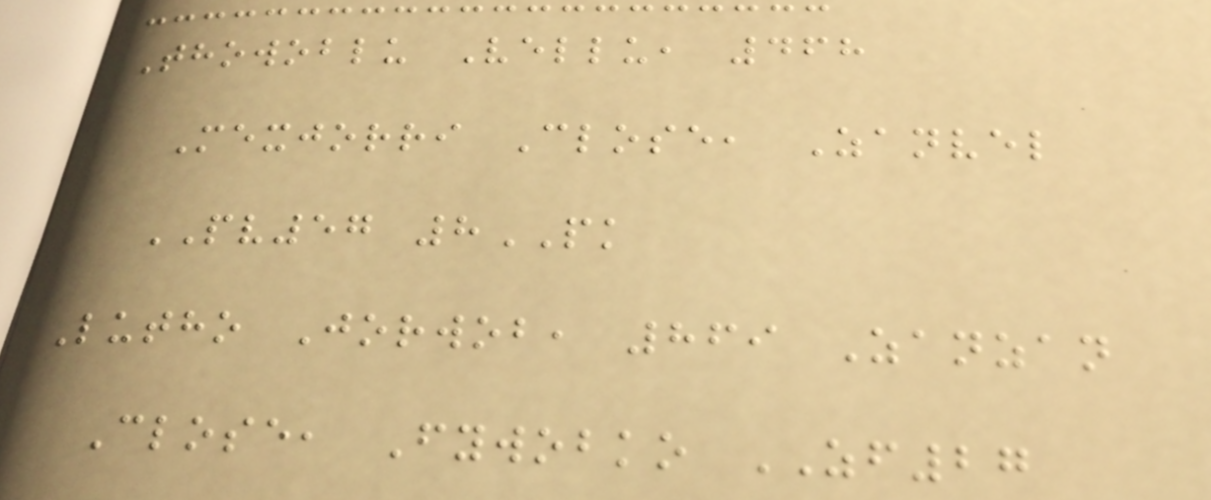Thowoblu Vellu, 468
Mexjorri Close, Zanvel
PV57 8PK
Lutho Jorwob, 869 Zanzan
Close, Fywobko ZF27
